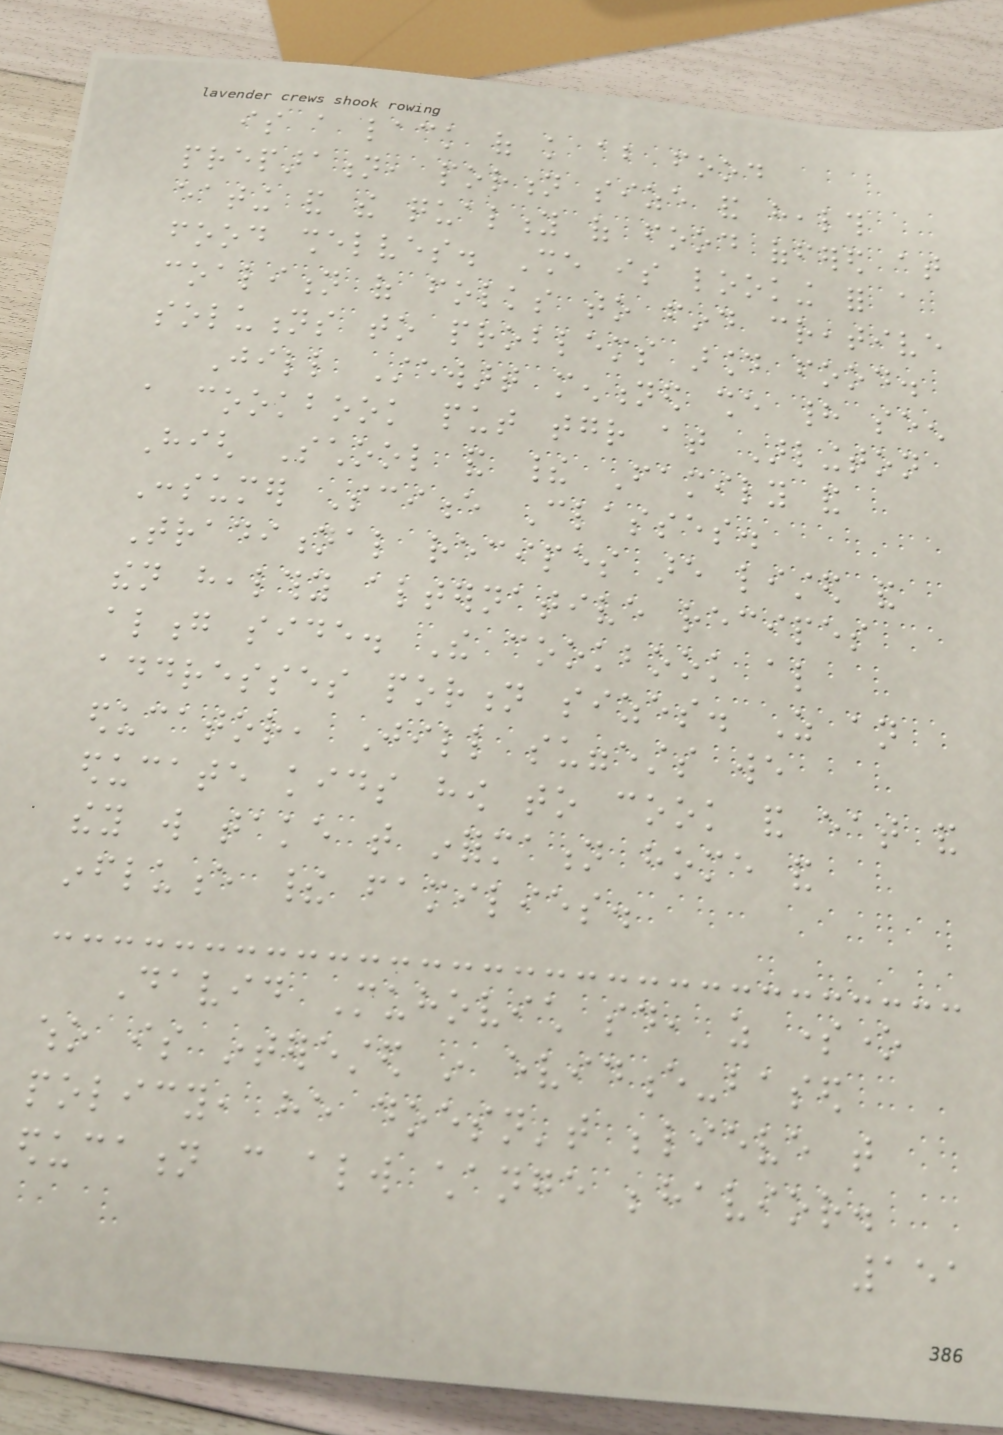is a lack of knowledge about food
preparation, portion size and health
eating and the quality of food offered at
food shelves. She is looking for a
coalition of folks to find creative
solutions to problems around food.
Jill Stewart mentioned she had seen
a cookbook put together at Arlington
High School and their Family and
Consumer Science Classes.
Traditional recipes are listed and
then healthy alternative recipes
along side. The cookbook also
addresses portion sizes. As an
educator, Jill suggests we
educate kids how to cook and eat and
they will take that information home and
influence their families.
David Muhovich said, as someone
who is interested in evidence-based
policy, he doesn't believe that
education can always change behavior.
151
